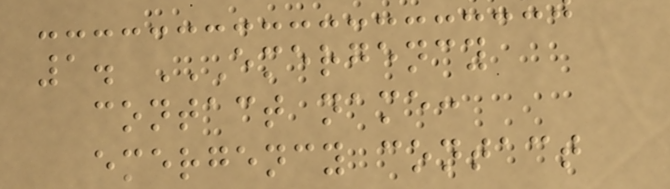1. EMERGENCY
CONTACT NAME:
EMERGENCY CONTACT
